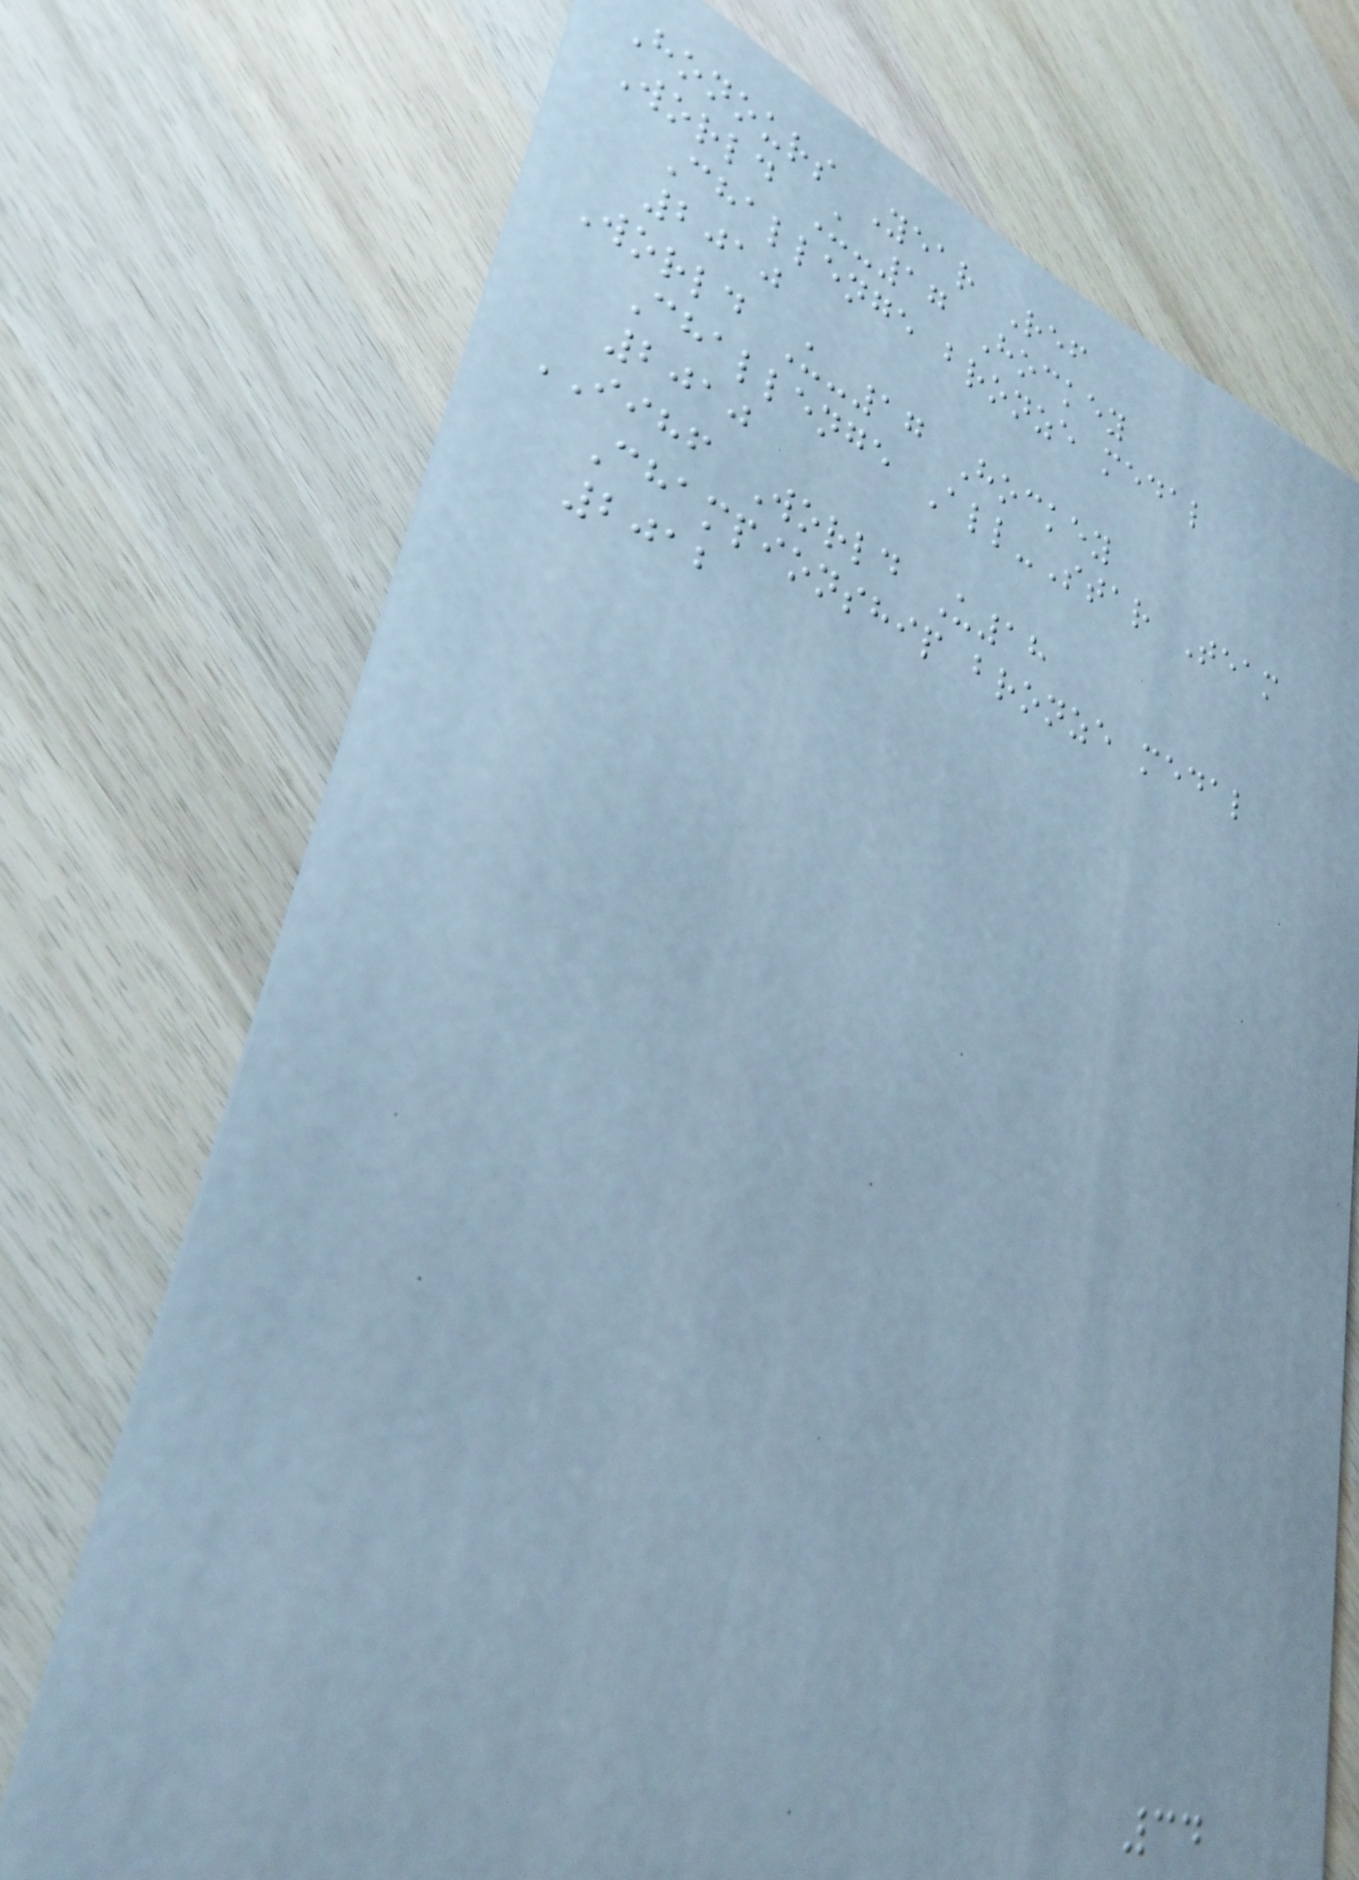Honours Year Ref
World U-17 Hockey
Challenge bronze medal
2010
World U-17 Hockey
Challenge All-Star Team
2010
IIHF World U18
Championship bronze medal
2012
34
